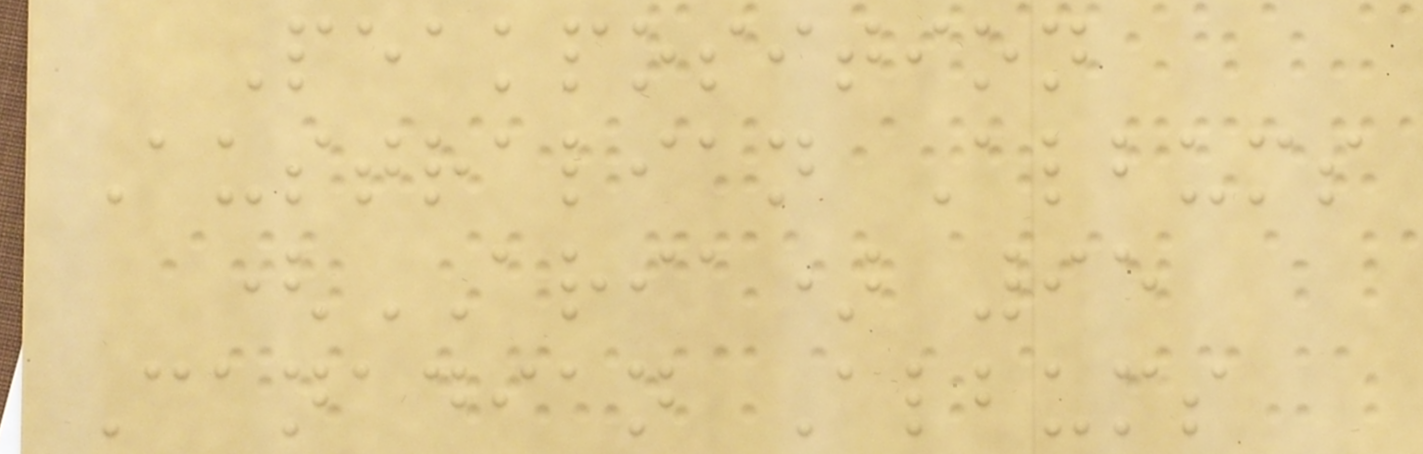Peakposition
Australian Albums
(ARIA) 95
Canadian Albums
